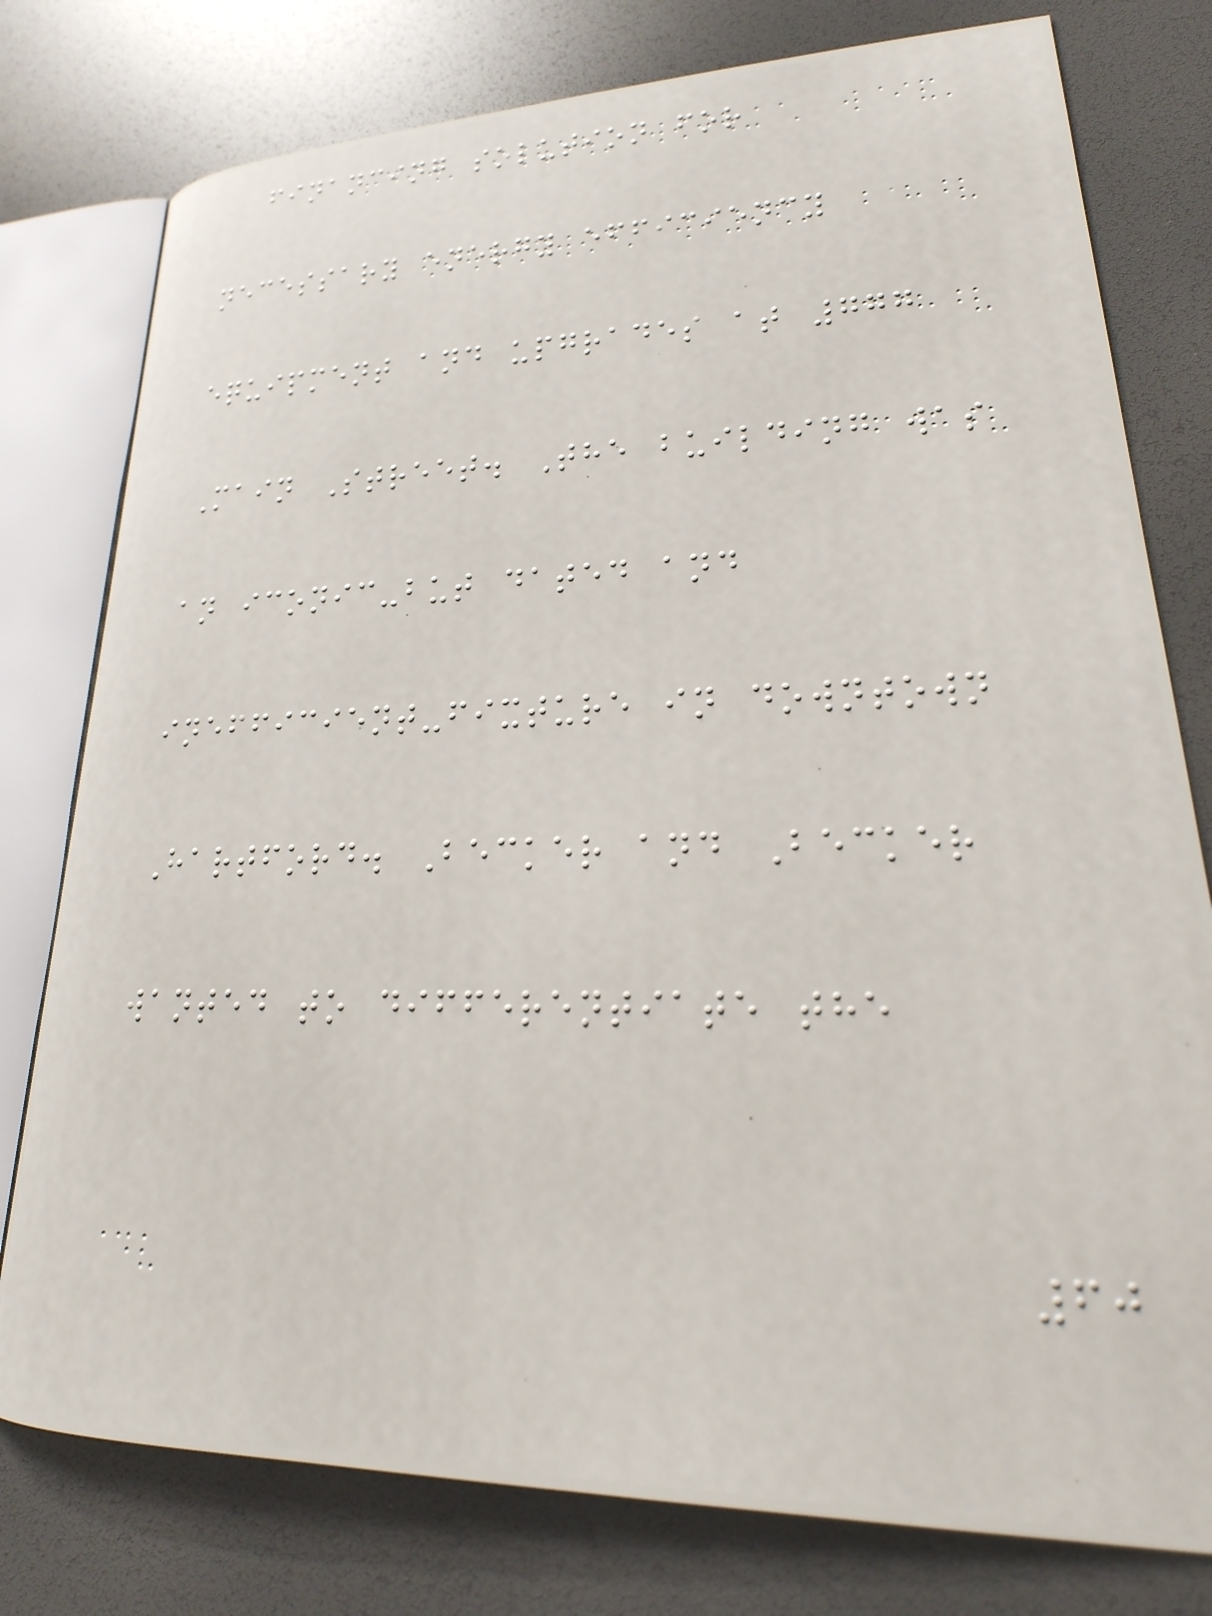financing solution for
necessary energy efficiency
equipment and upgrades at 777
Main Street. The building was
an iconic-but dated and
inefficient-fixture in downtown
Hartford. Becker and Becker
wanted to differentiate the
60
